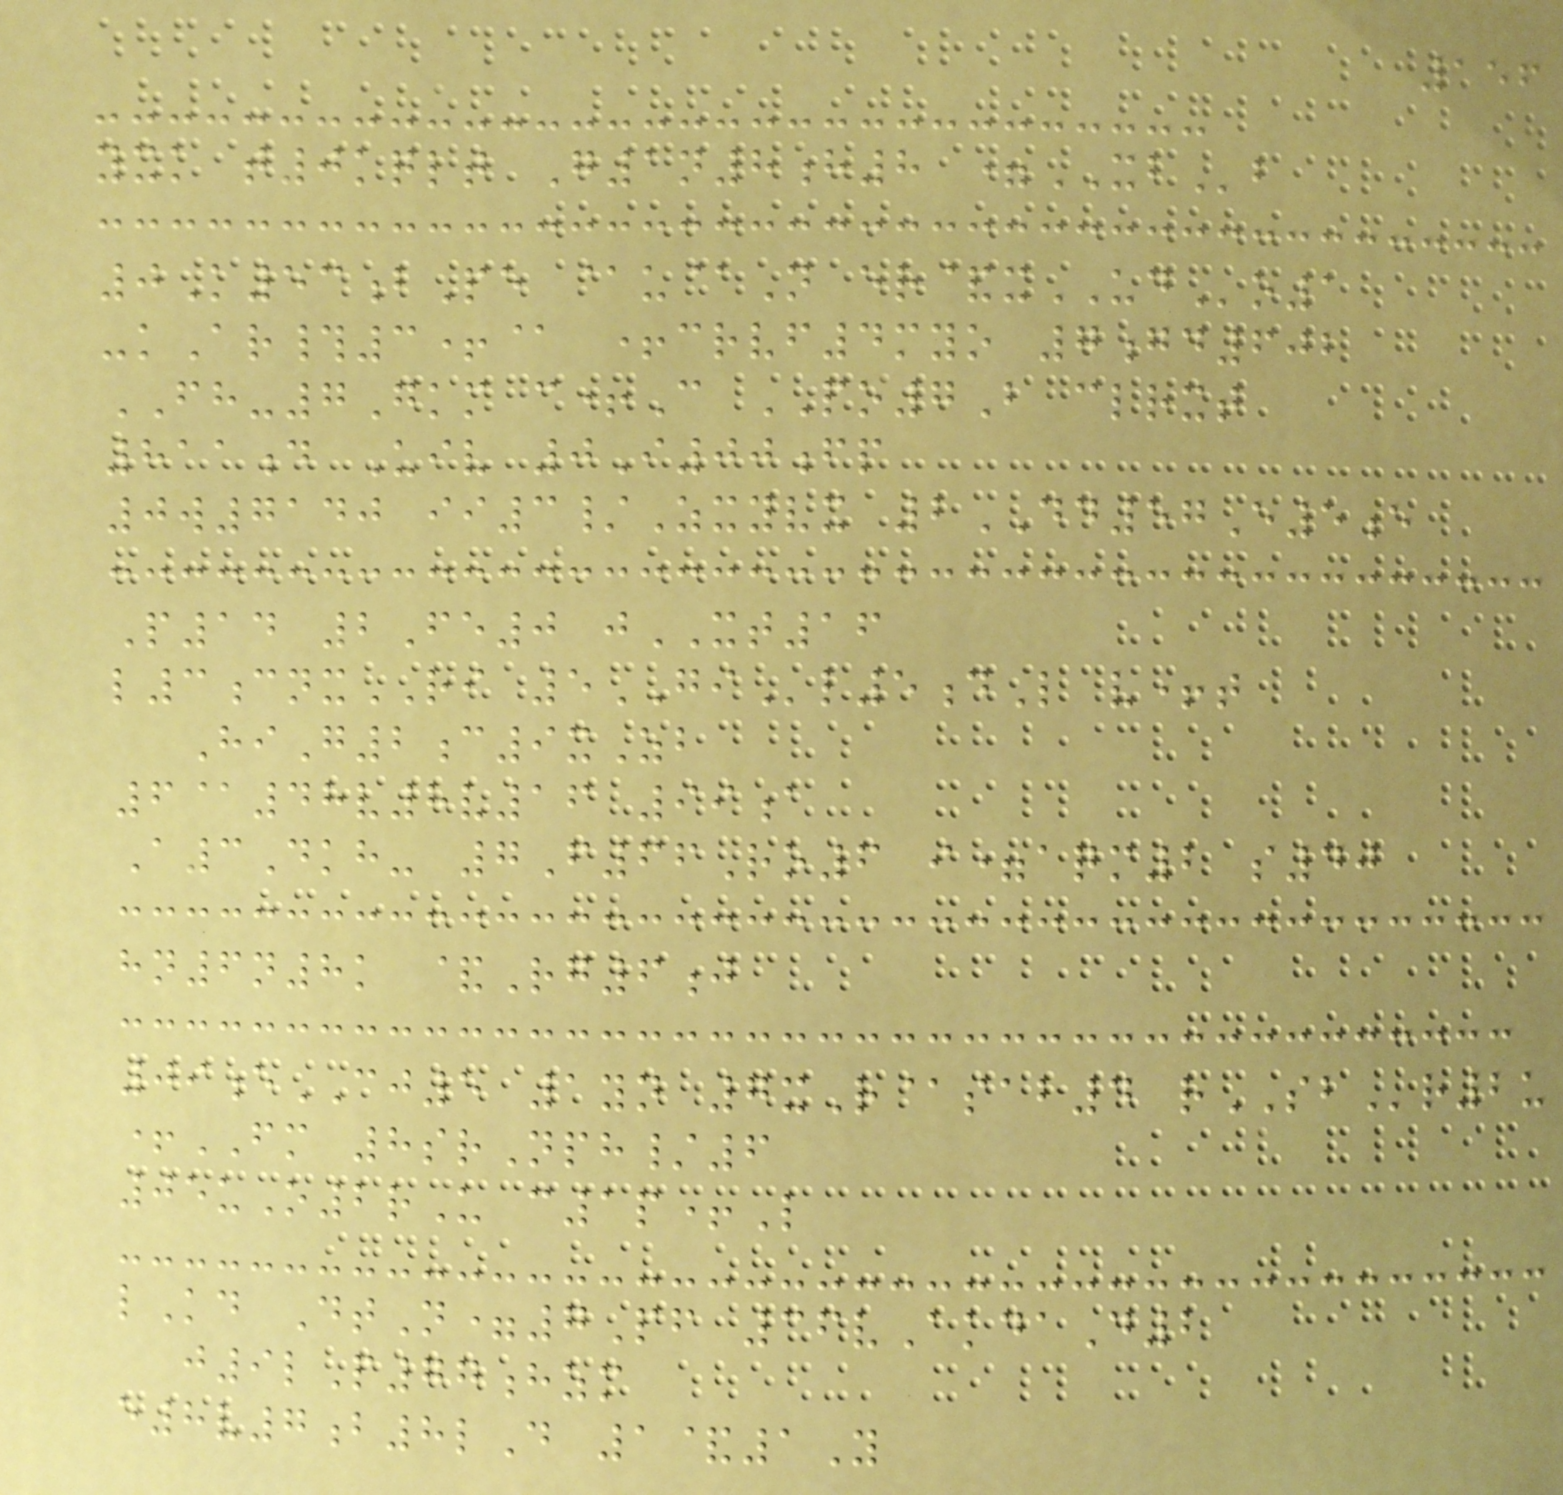156
yxk t0kqlt G1n8h8 =XBb
0K53bPe @u@N er&xUDo1
-kAr#3+@ +crvf4myo 7gd602
FH-7Gkm c+C PO7B clrxt
811d Uiv 0I00fp
0w7140 ii3/Zxyvx 2DD57E5e
P14 2Fe0 jXT16
l3cnxRI 5GIl5dL v+t
HiG2c9xZb
6@48v8v16 99a
A3Dkh- 7F66Ro6 i=aqm2 s40
hn6n8k &Rg6j
09eCJ5 1yn 7xR@sab4 rSBr2u
+FM 8srNph/6
05uO2rU c1p+L
lKd DtN=7Pf 36vAkdaD2
j9lP77hzm
e8v7b8lD 1&1Y
